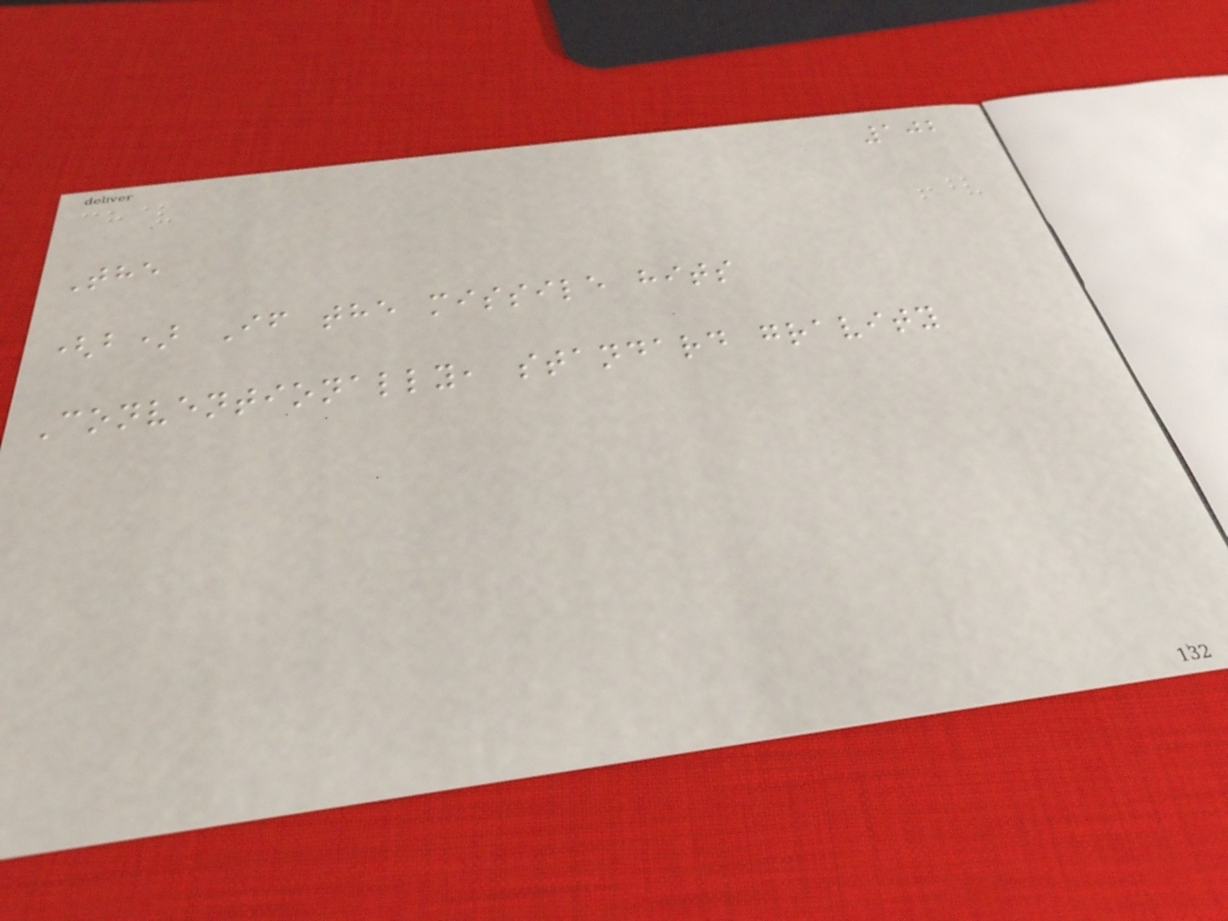102
The
(b) If the missile hits
Conventionally, standard gravity
